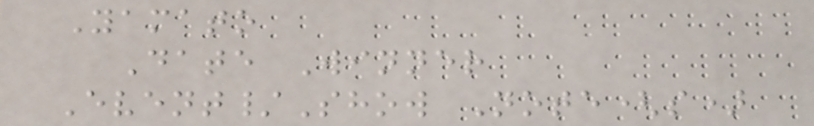Yamato
Date Winner
Event/Show Note(s)
